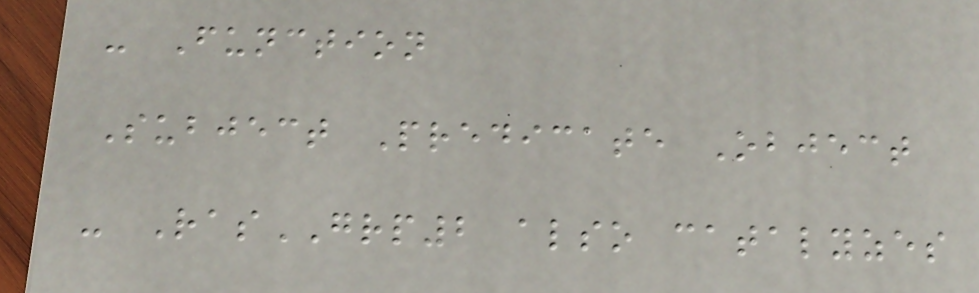- Function
Subject Predicate Object
- RasGRP2 also catalyzes
